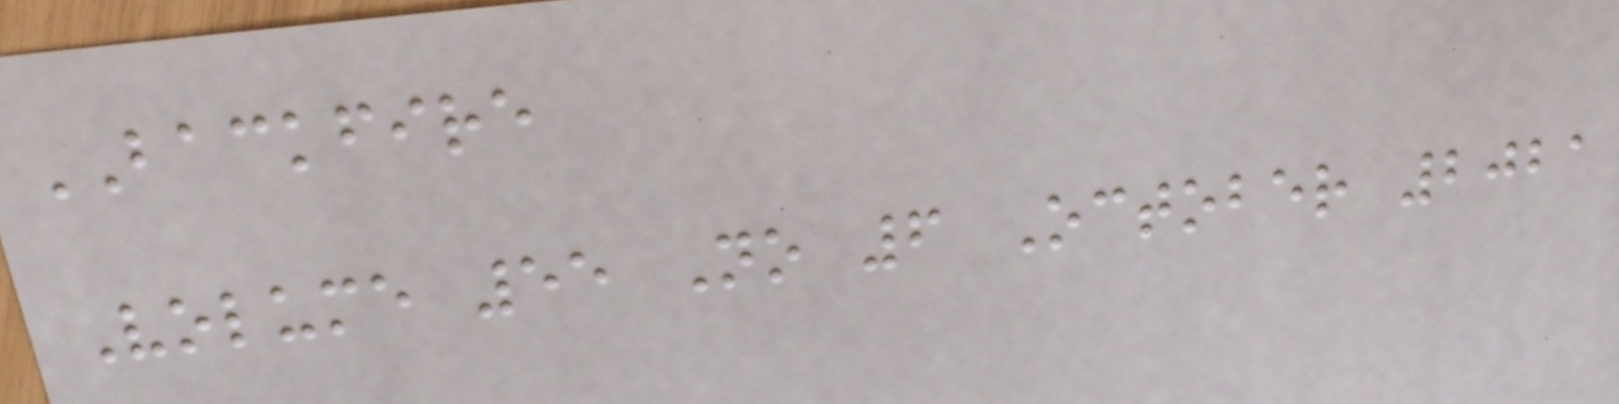BACKFIRE
Volume 55 No 6 October 2021
